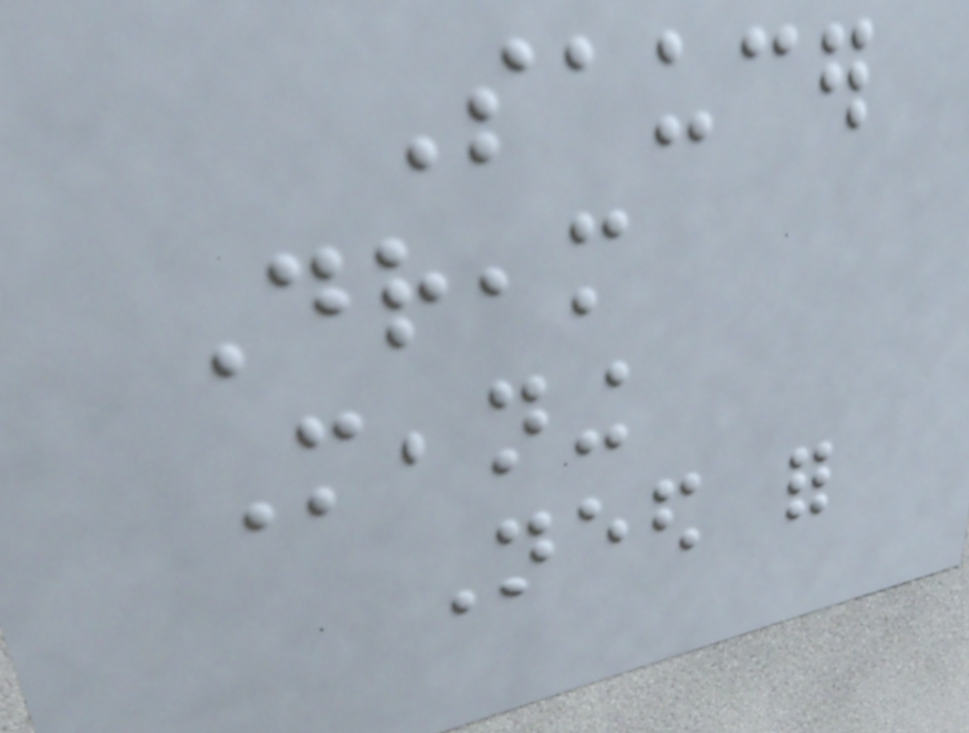Saucer
Dream
Meaning
Need for
